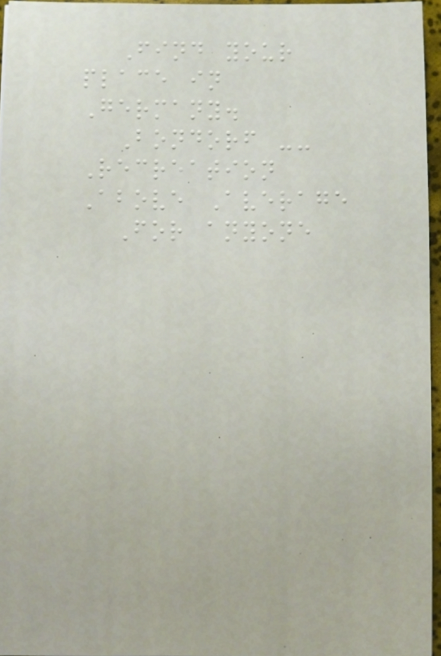Find your
place in
Germany.
Bondorf --
Recreation
Above Average
For anyone
